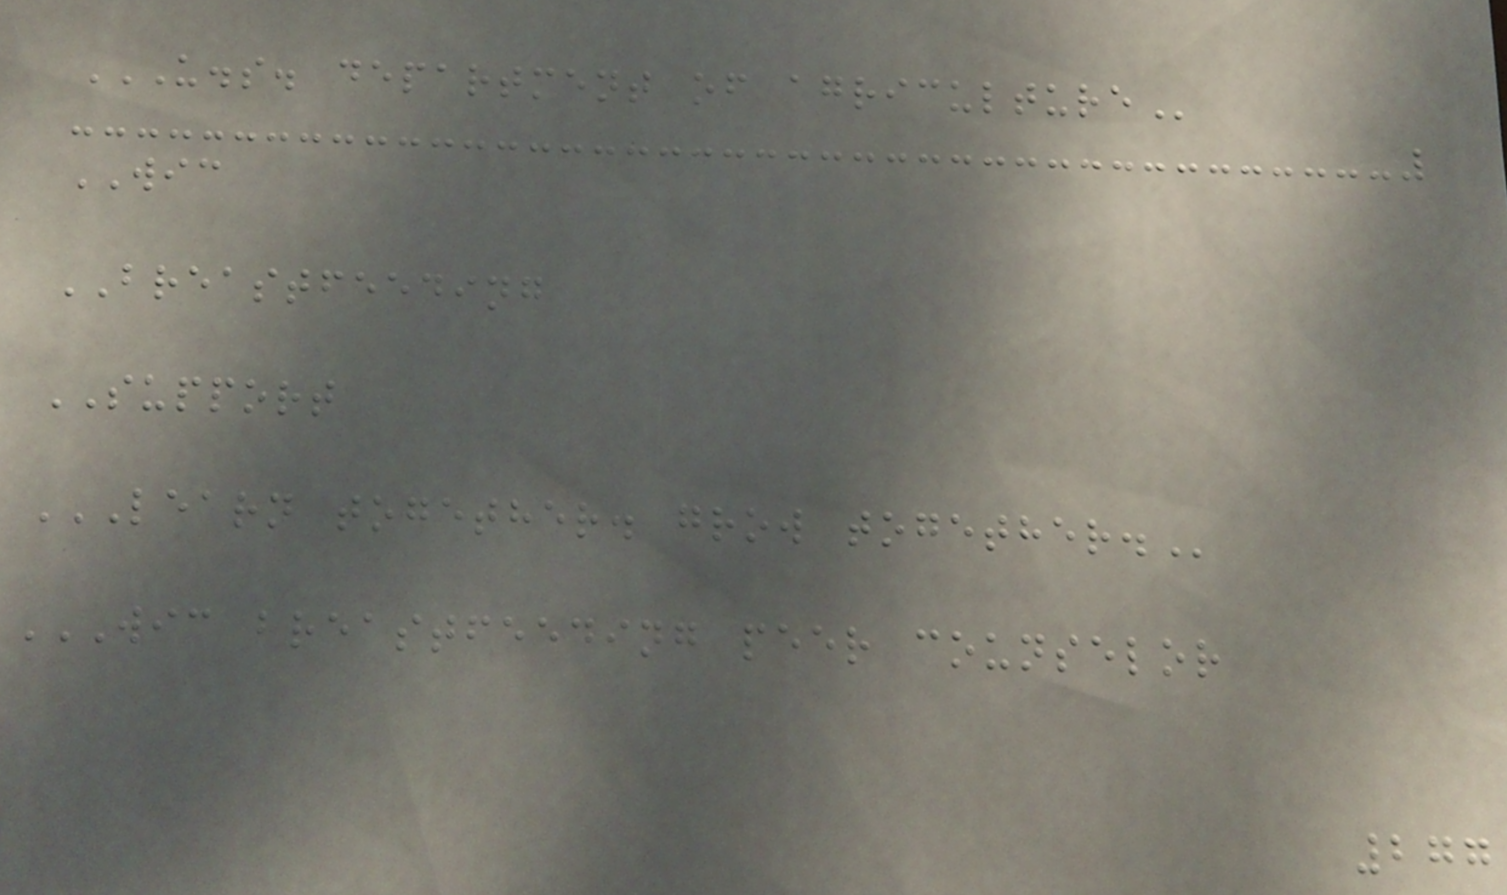U.S. DEPARTMENT OF AGRICULTURE
WIC
BREASTFEEDING
SUPPORT
LEARN TOGETHER. GROW TOGETHER.
WIC BREASTFEEDING PEER COUNSELOR
277
